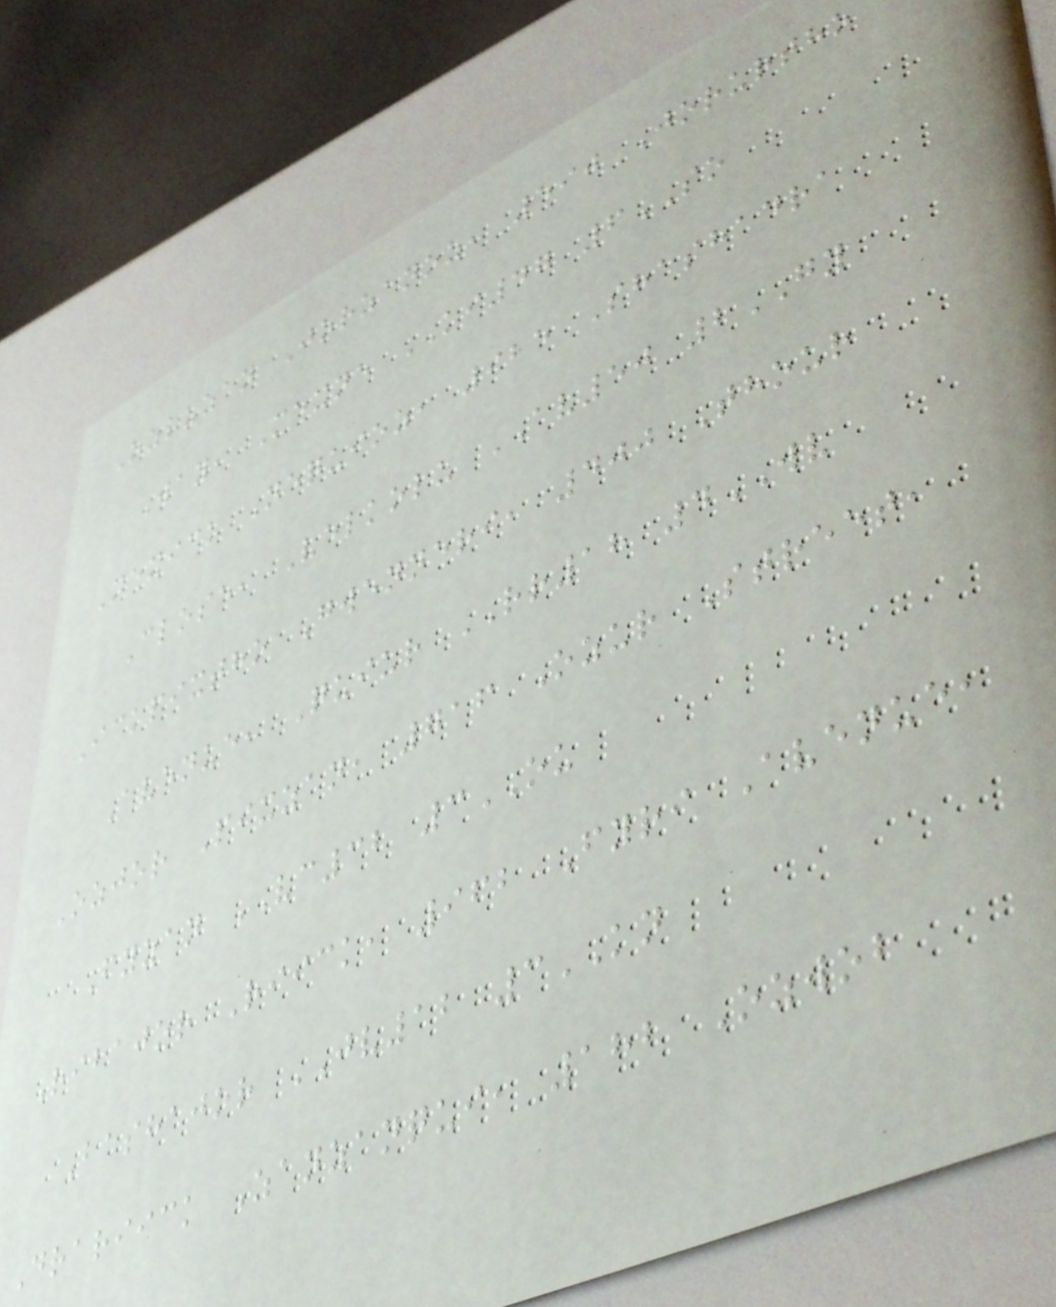Ozluzan Jorzanoz, 590 Jorurtho
Way, Mexne KI47 6SO
Mexick Nequioz, 925 Shashadra
Close, Velkolu AV50 2GY
Ickpixtho Gwenneri, 400 Thour
Avenue, Quiur RR18 4WV
Ozjor Pixzan, 716 Ozur Street,
Fyzan VC32 3OU
Ribajor Riick, 962 Fyri Avenue,
Bashajor JV12 3KN
Drariick Zanzanqui, 182 Ozwob
